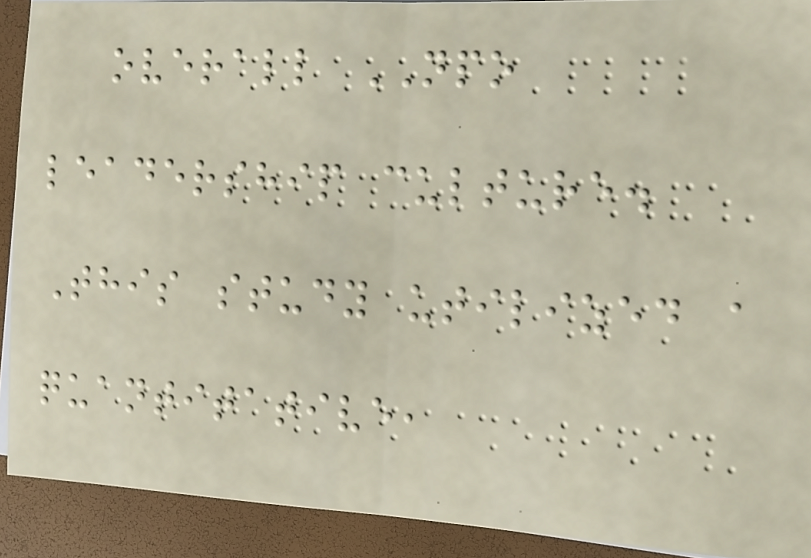overall NPO
leadership culture.
This study utilized a
quantitative,
